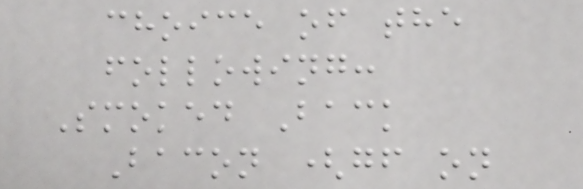choice of the
following:
Smoked Back
Bacon (gf on
